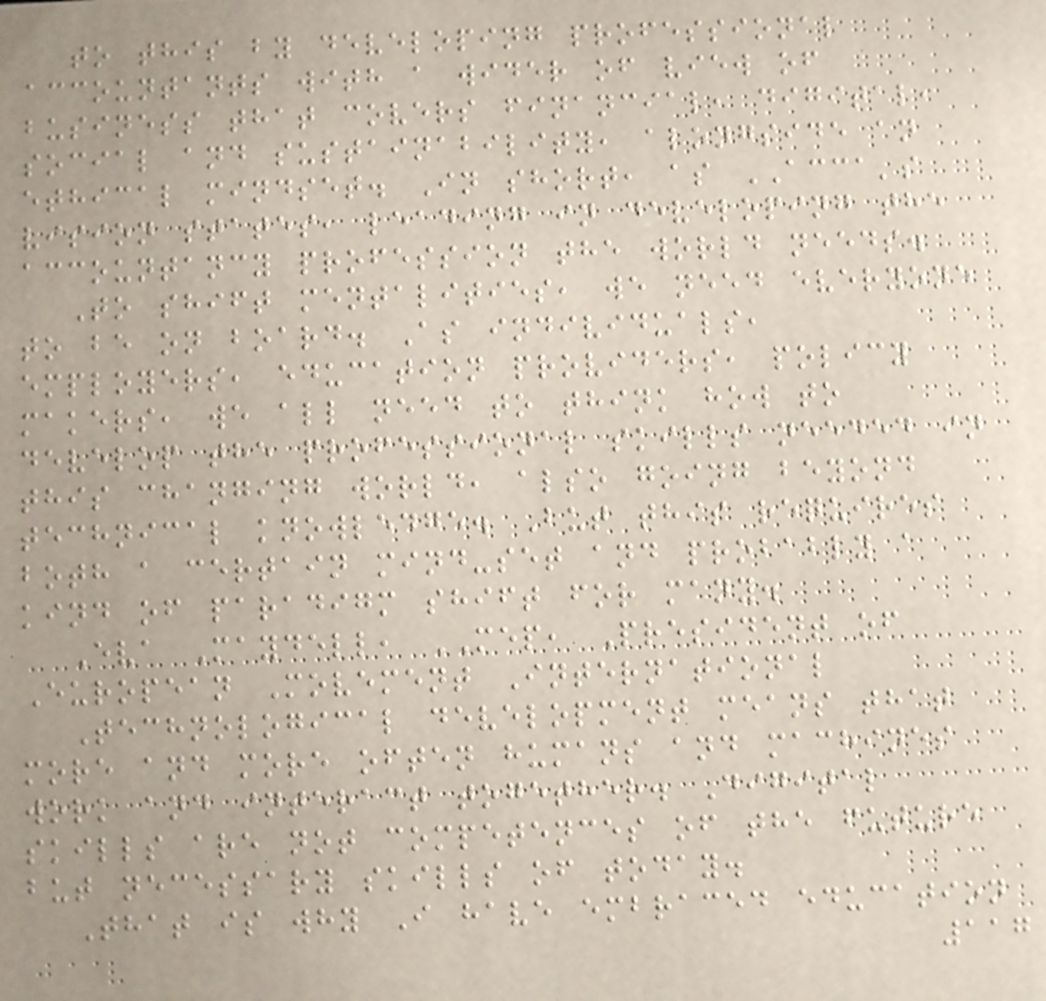to this by developing professional
accountants with a wider of view of
business that covers financial, digital,
social and sustainability, alongside an
ethical mindset. In short, as ACCA's
vision states, leading in developing the
accountancy profession the world needs.
To shift mentalities, we need everyone
to be on board. As individuals,
employers, education providers, policy
makers, we all need to think how to
develop the professional skills needed in
this changing world, also going beyond
technical knowledge. But this requires
both a certain mind-set and probably a
kind of paradigm shift for many.
Eva Maydell, MEP, President of
European Movement International
Technological development means that
more and more often humans and machines
work and interact together. Digital
skills are not competences of the future
but necessary skills of today.
That is why I have embraced education
117
